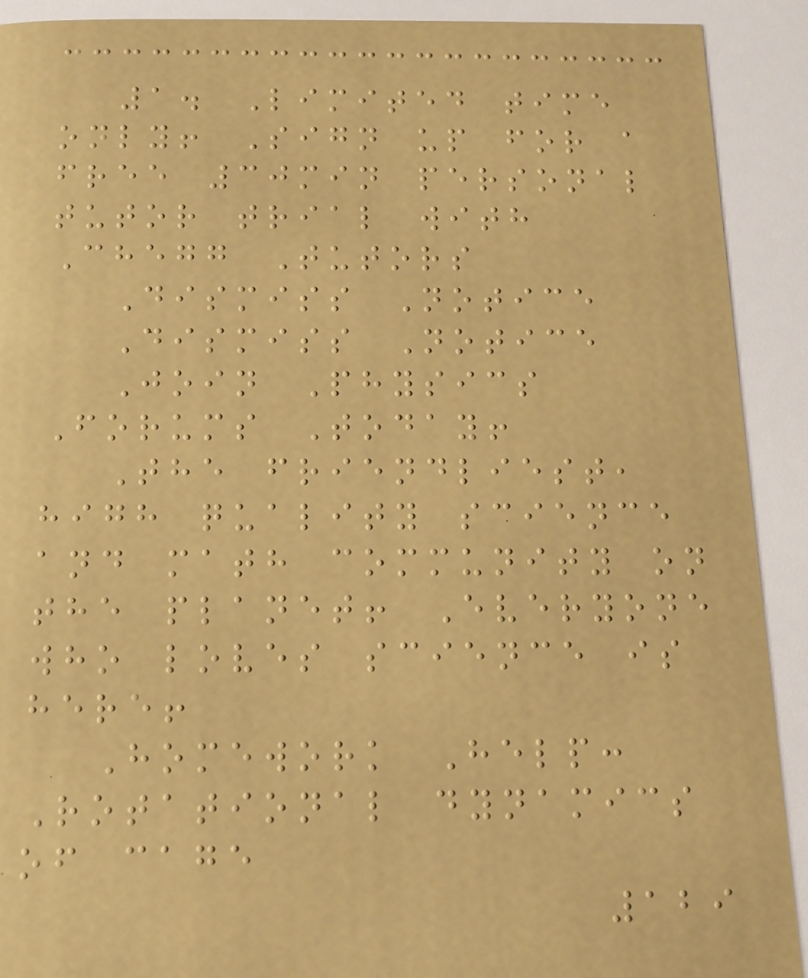1. Limited time
only! Sign up for a
free 30min personal
tutor trial with
Chegg Tutors
Dismiss Notice
Dismiss Notice
Join Physics
Forums Today!
The friendliest,
high quality science
and math community on
the planet! Everyone
who loves science is
here!
Homework Help:
Rotational dynamics
of cage
129
